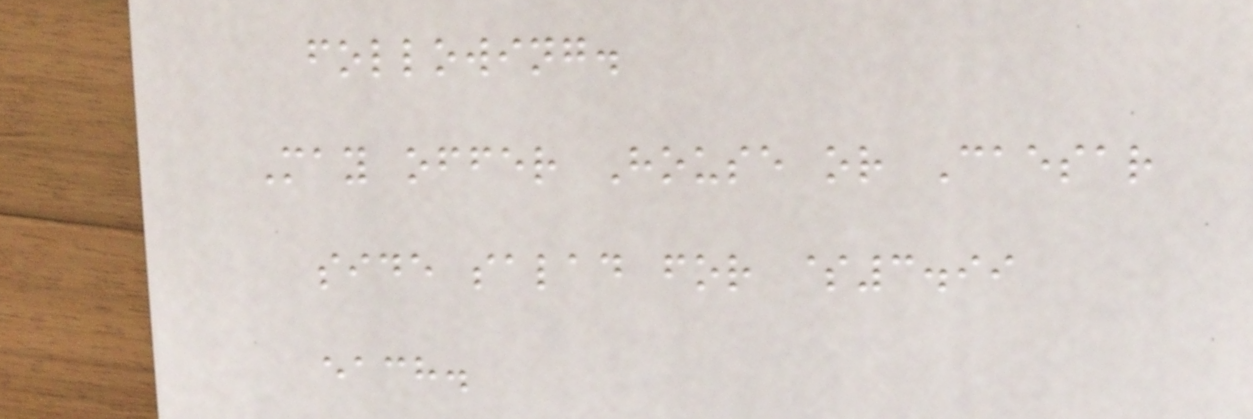following.
May offer House or Caesar
side salad for $3.99
each.
